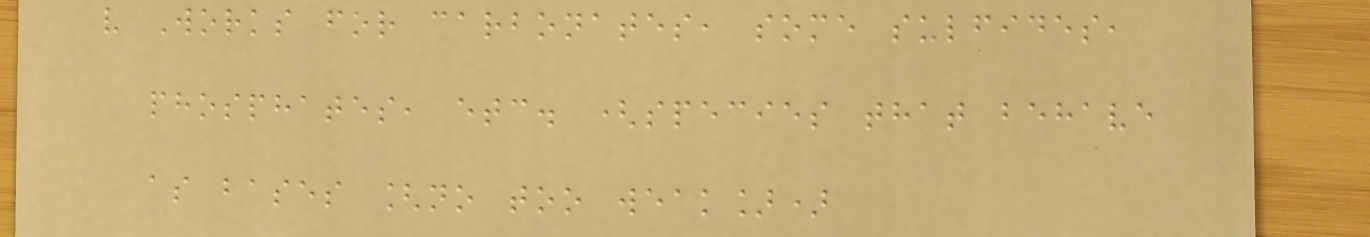v Works for carbonates, some sulfides,
phosphates, etc. (species that behave
as bases [no too weak])
